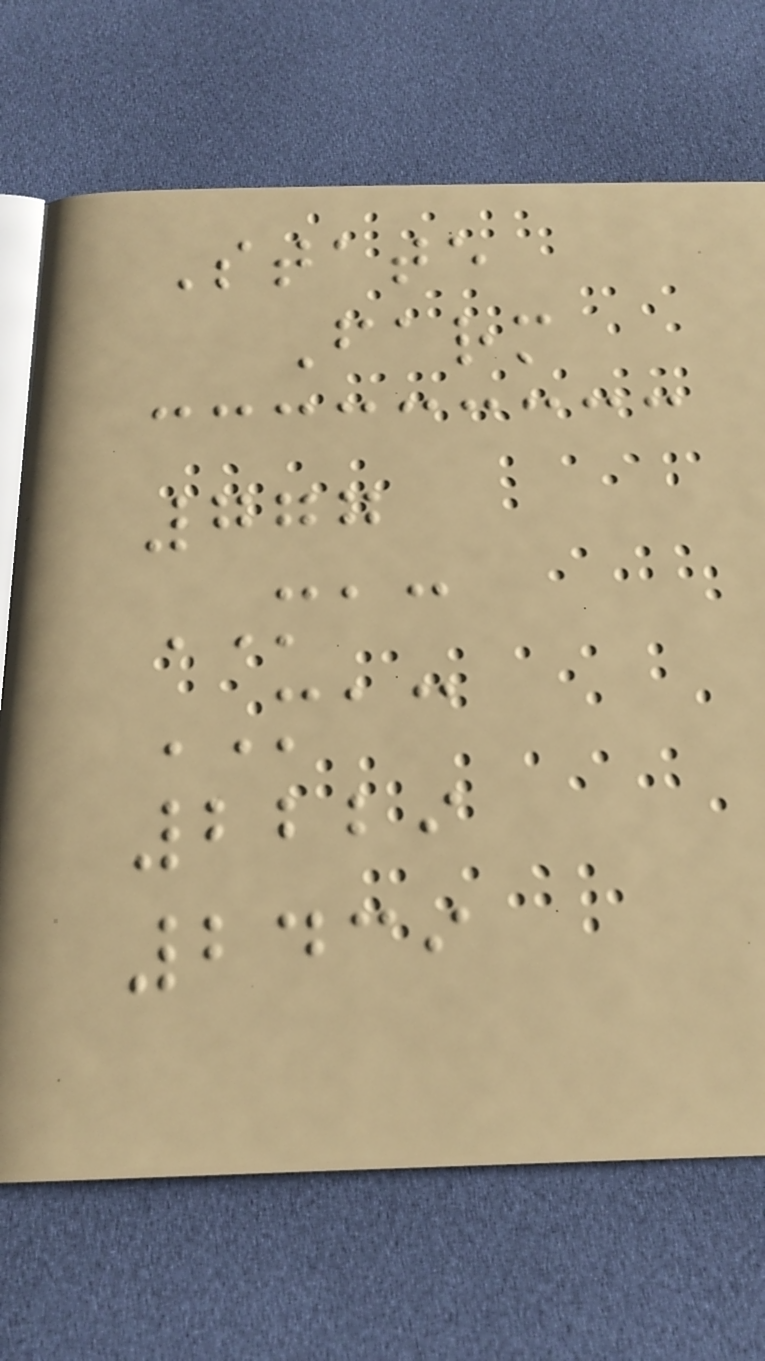State
Farm
777
MAC
MAC
2229
2439
